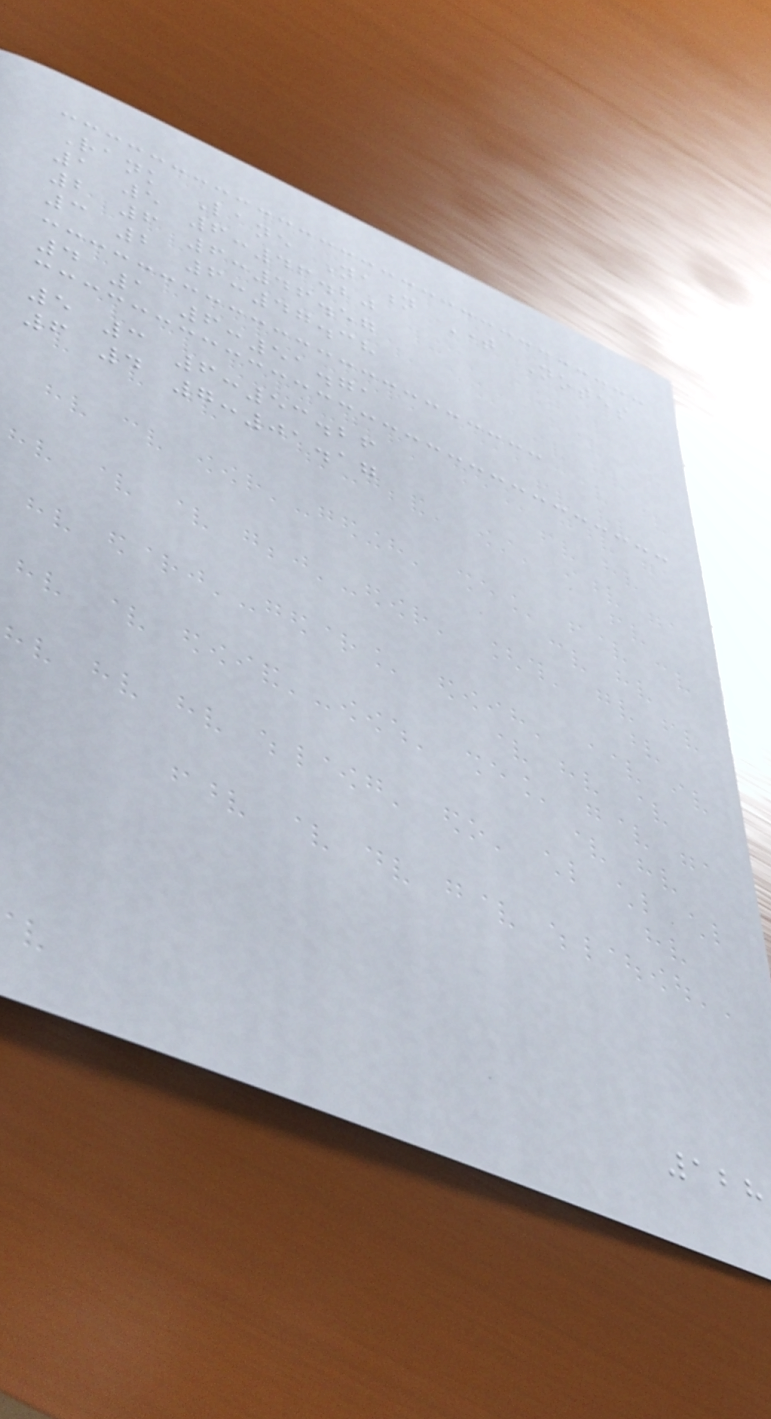Rank Lane Nation Time Notes
1 5 6:46.20
2 6 6:46.57
3 2 6:47.38
4 1 6:51.71
5 3 6:53.26
6 4 7:01.17
128
